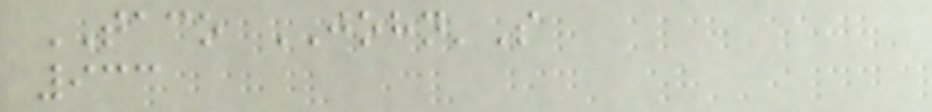TACO JOHN'S
933
